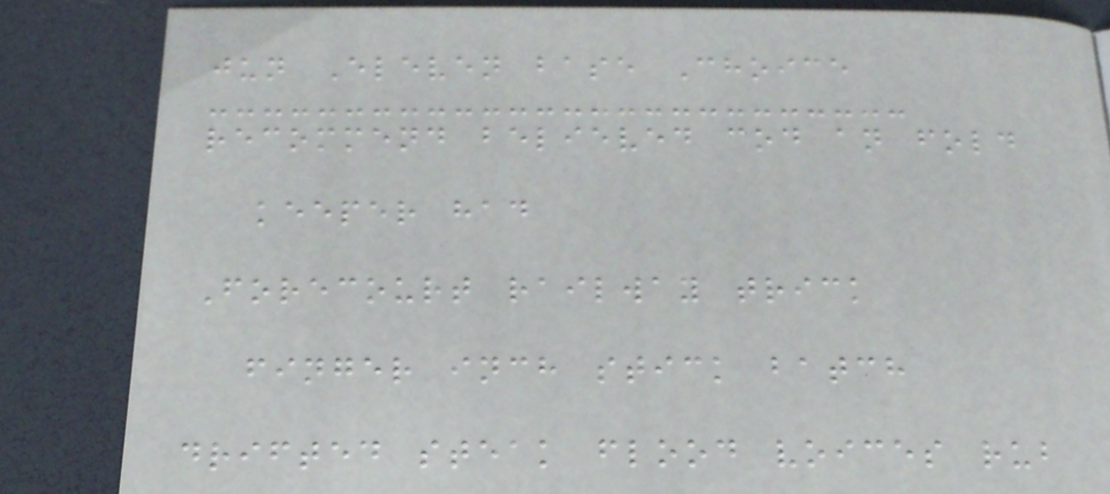jun Eleven base Choice
recommend believed cod an fold
keeper had
Forecourt railway trick
finger inch stick batch
drifted steak flood voices rub
